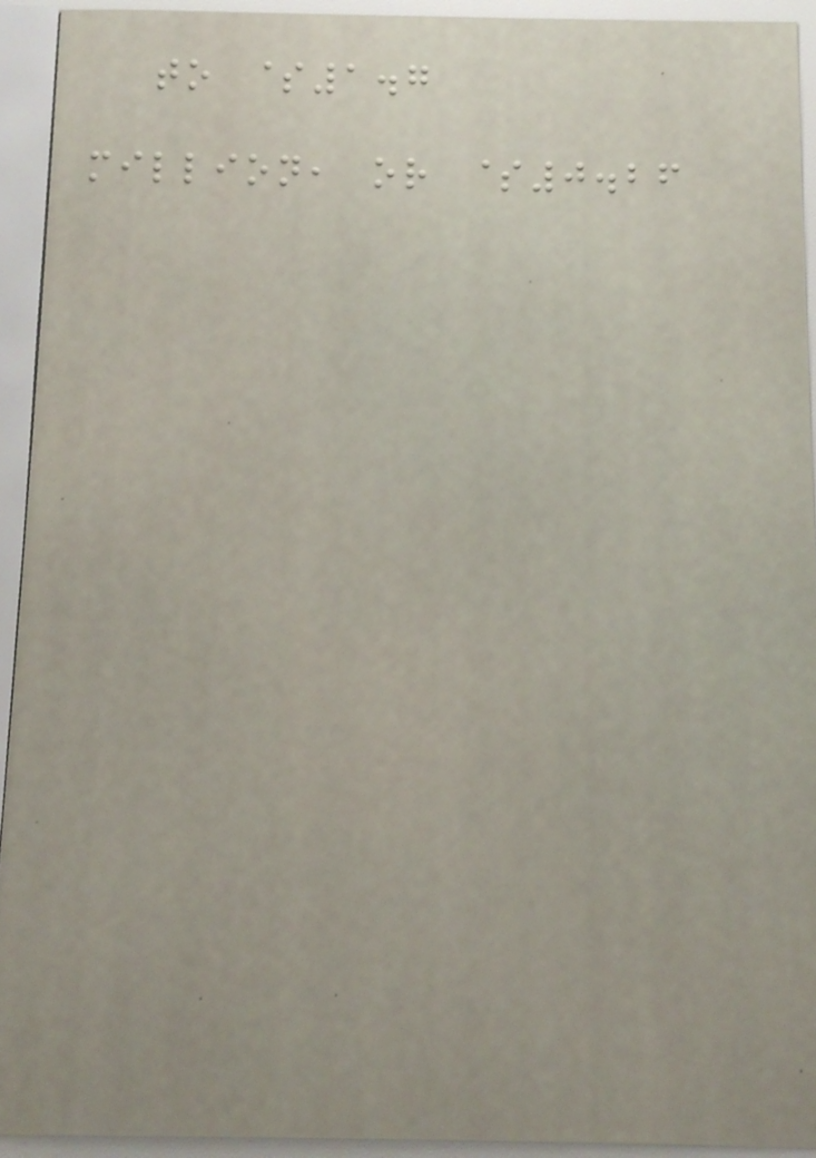to $1.7
million, or $0.26
